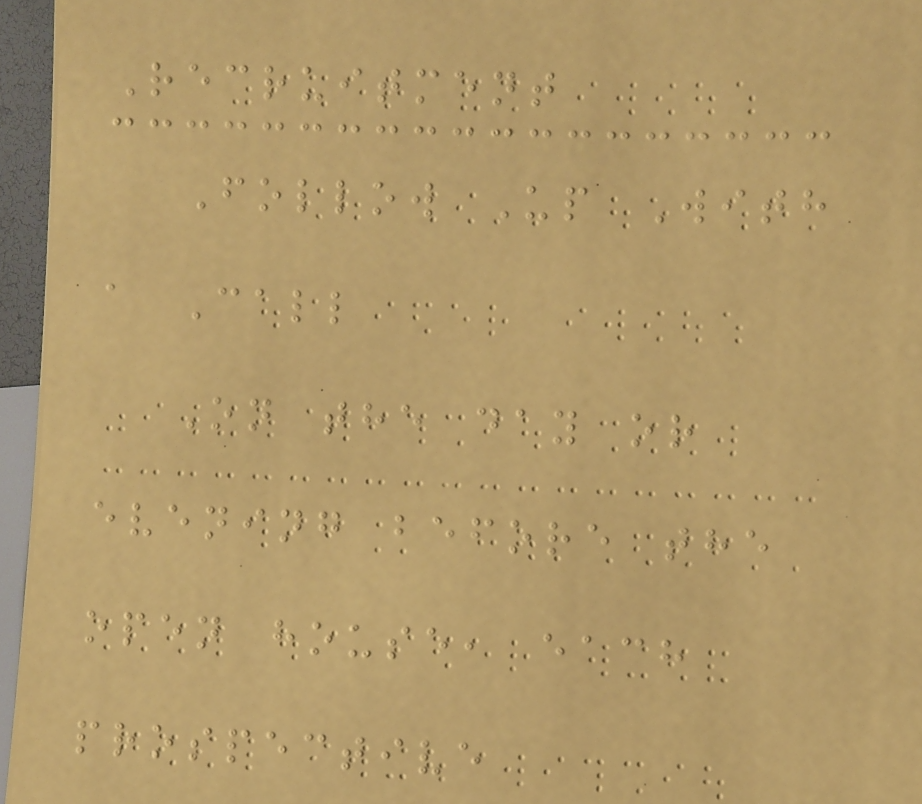Recruitment
Follow Up With
a Call
On the day or
evening before the
open house, each
prospective
